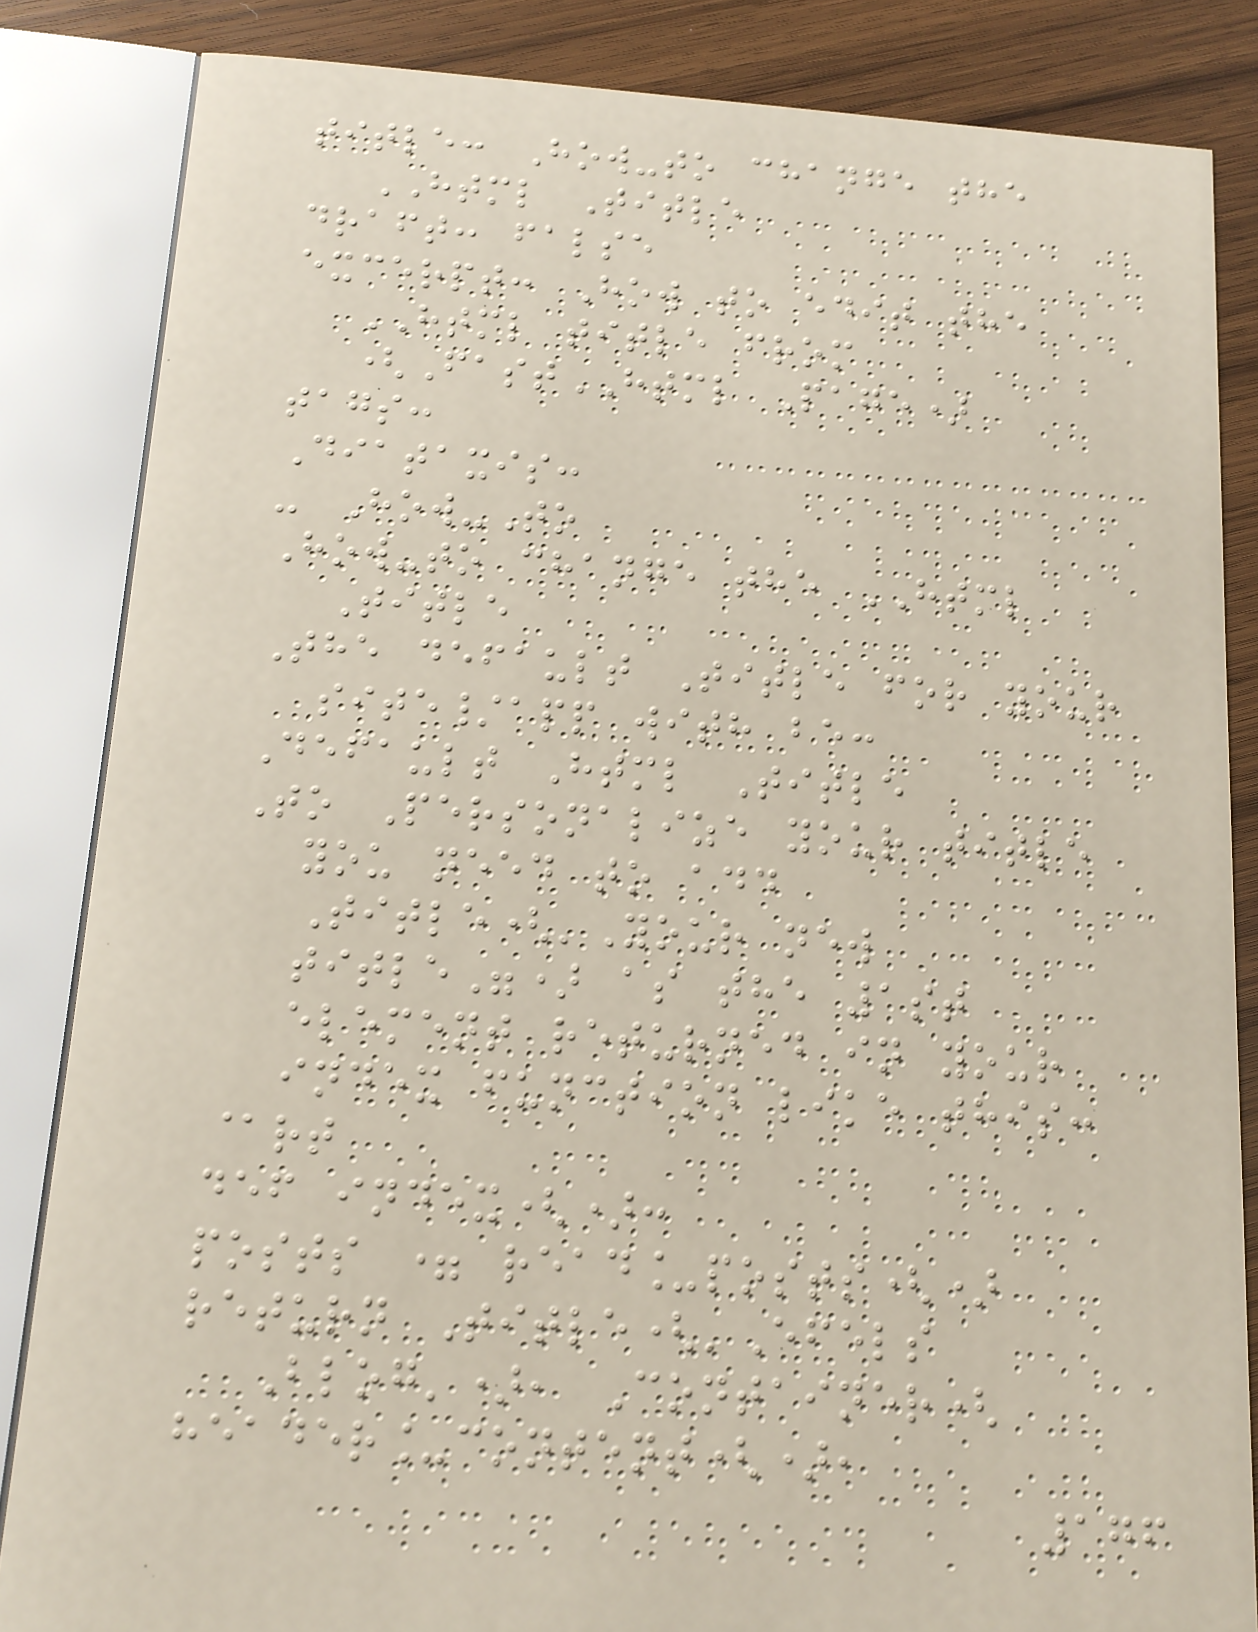title: How-to change the
HTML Title
draft: false
excerpt: How to edit the
HTML title from
(FastHTML Page)
tags:
Diataxis:
- How-To
How-to change the HTML
Title
The default Title for your
site/app with be:
Default Html Title
To Personalize your title
you need to add
Title('Your new
title") as the 1st
element returned in your
index function like this:
@rt
def index():
posts = read_posts()
return Title('Efels
Blog'), Container(
header_content(),
176
